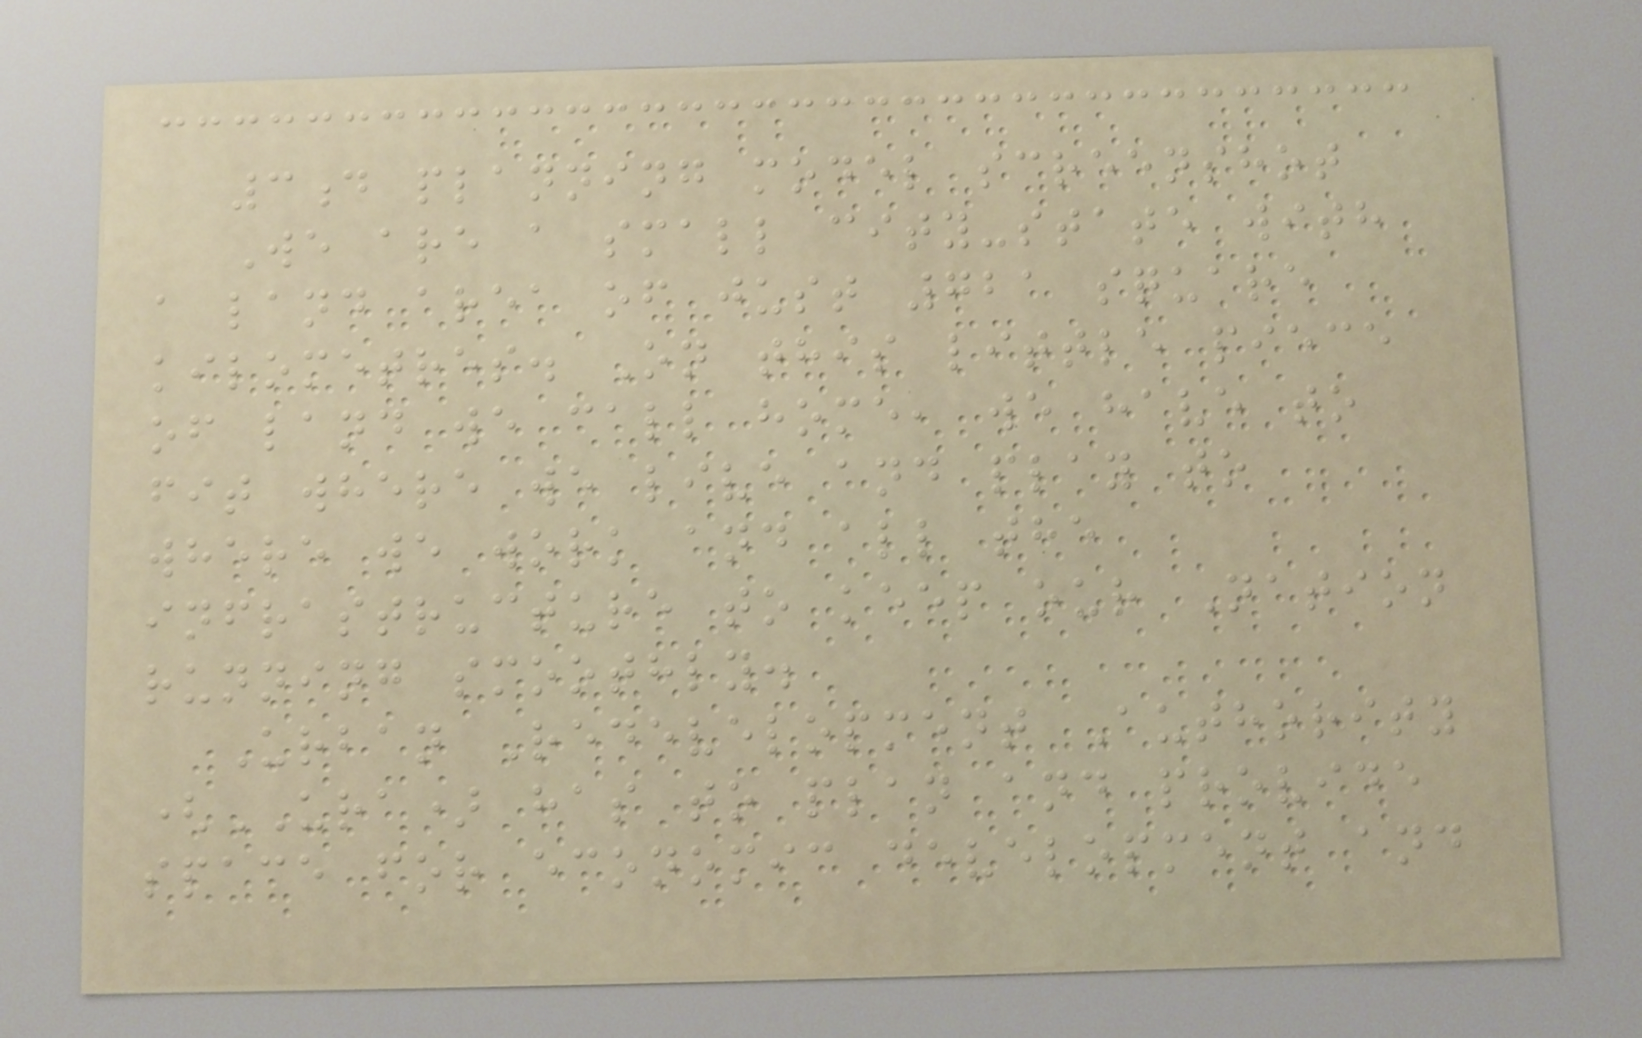3d planning model screenshot
We are a small city-state with
a land area of just 721 square
kilometres. On this little piece
of land we call home, we have to
fit where we live and play to
where we work and all the
infrastructure to keep our Nation
running smoothly.
Urban Redevelopment Authority
(URA) has to plan and provide
space for economic development and
